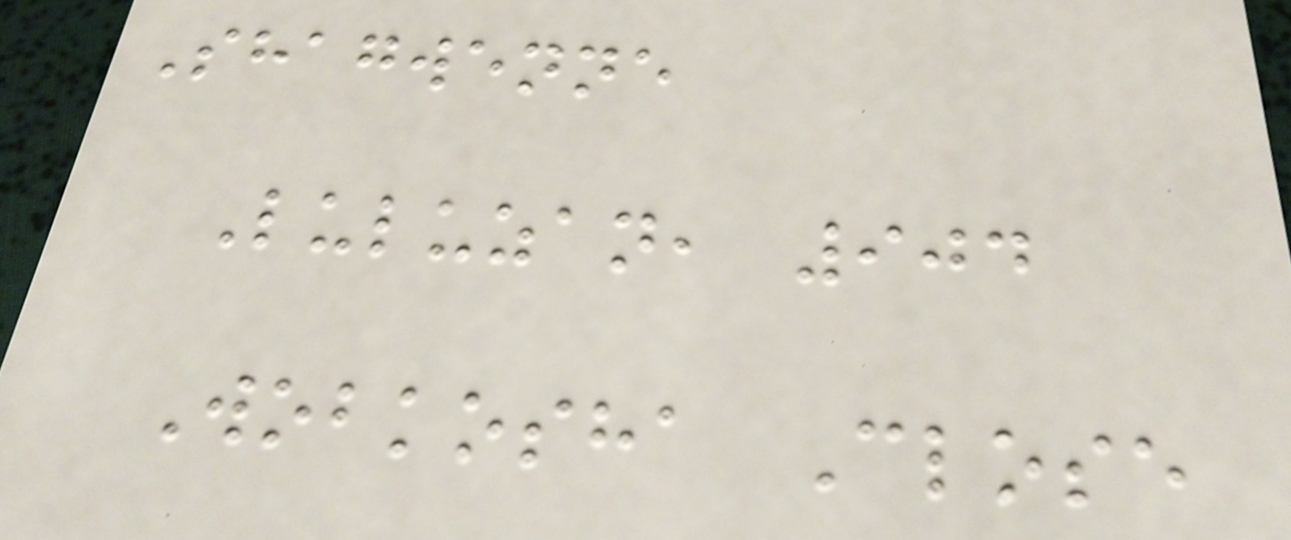Shagwenne
Luluzan, 904
Wobkosha Close
